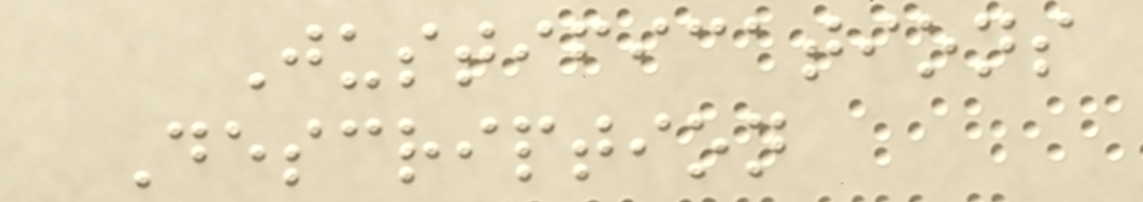Justifications
Description
